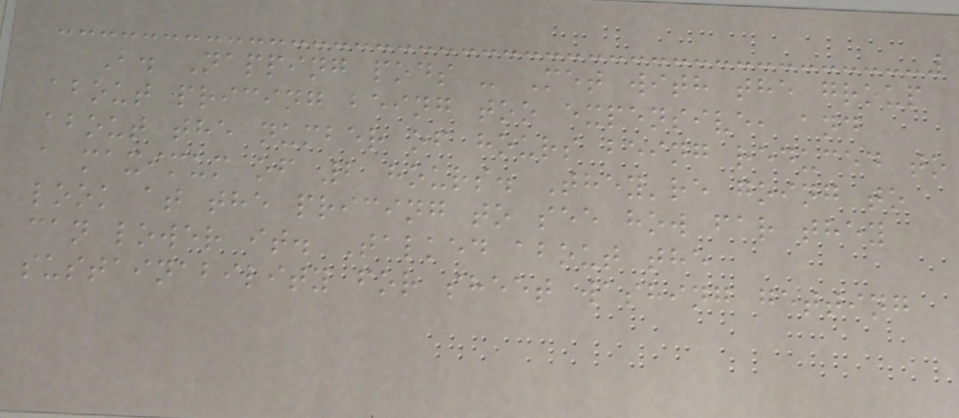B. Napping pods - Met with the group
about pricing being too expensive, and
about the number of hours being reduced to
a maximum of 2 hours. They're going to
look at the pricing to see how far they
can lower it. Talked about the
sustainability for sheet washing getting
